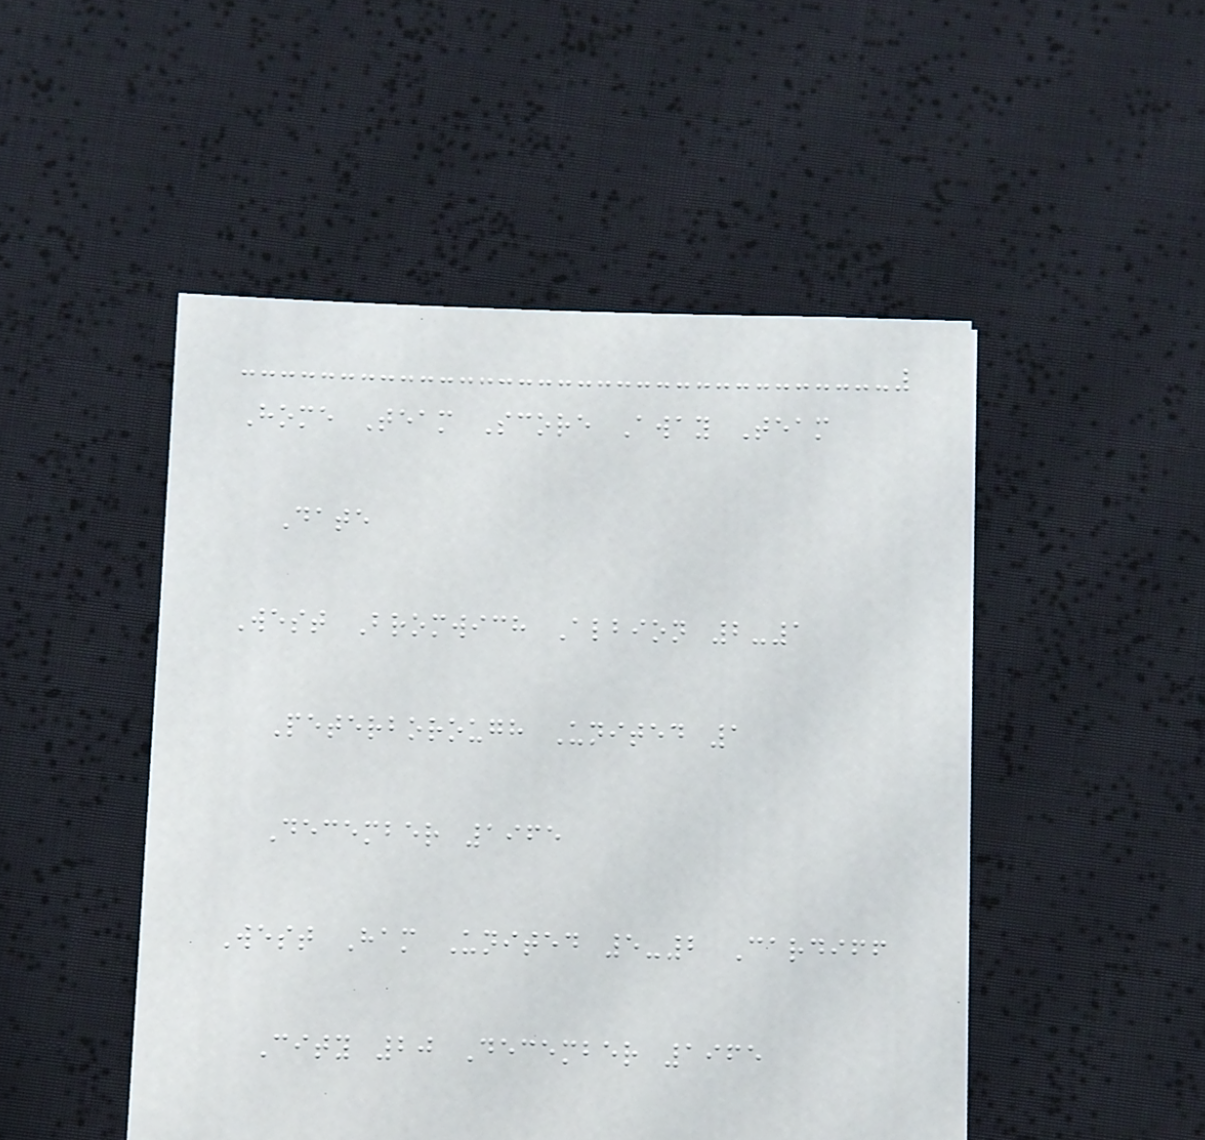Home Team Score Away Team
Date
West Bromwich Albion 2-1
Peterborough United 1
December 1965
West Ham United 5-2 Cardiff
City 20 December 1965
